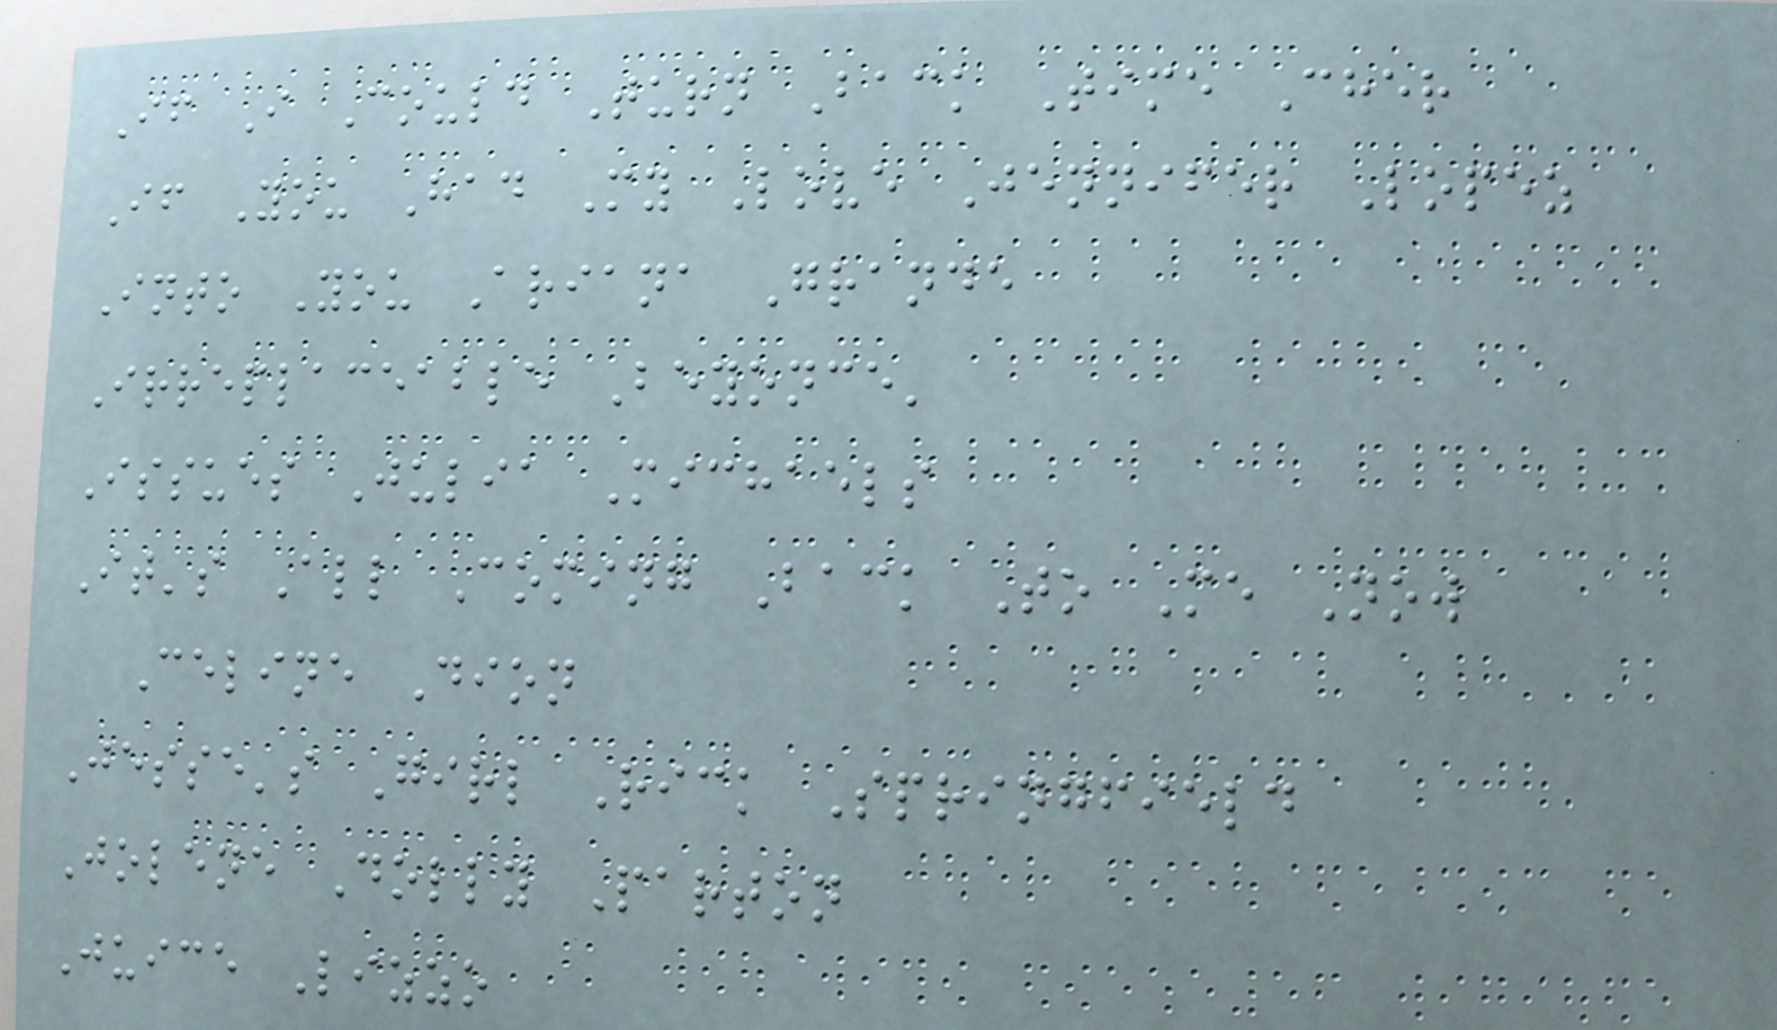If I Could Turn Back Time Cher
If You Had My Love Jennifer Lopez
Into You Ariana Grande
Irreplaceable Beyonce'
Issues Julia Michaels
It's All Coming Back To Me Now
Celine Dion
Jesse's Girl Rick Springfield
Jolene Dolly Parton
Juice Lizzo
